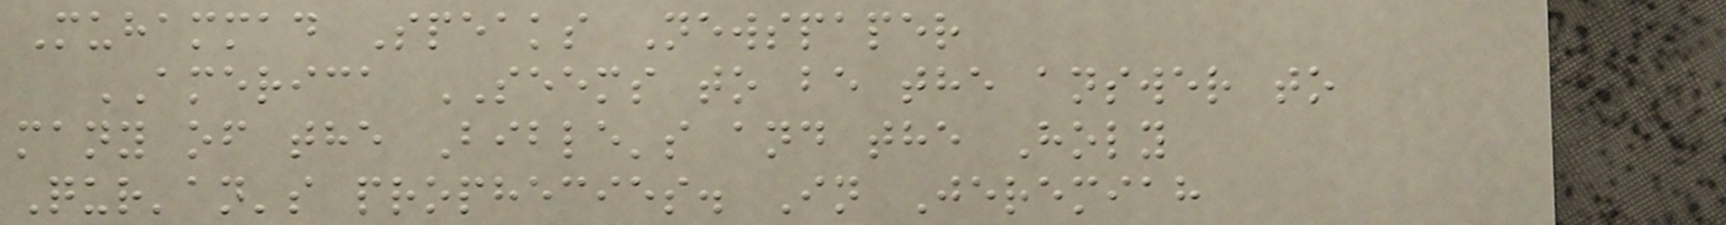Muhammad Speaks Newspaper
AMERICA SEEMS to be the answer to
many of the Bible's and the Holy
Qur'an's prophecies. In Jeremiah
